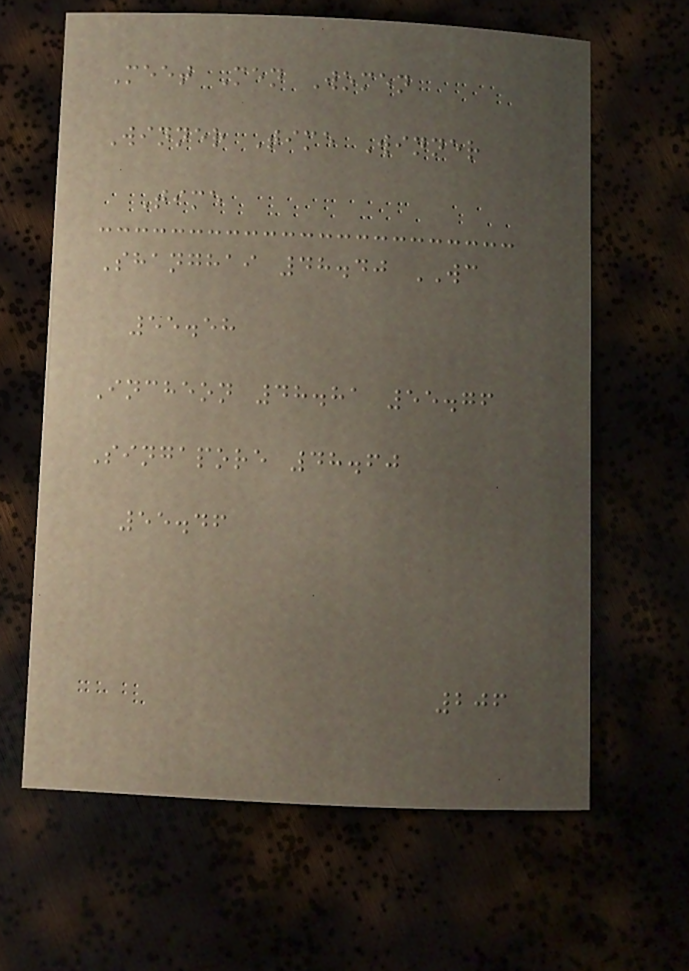Meet Men Women
Winner Time Winner
Time
Shanghai 48.40 WC
55.58
Incheon 48.81 55.76
Singapore 48.60
55.46
206
